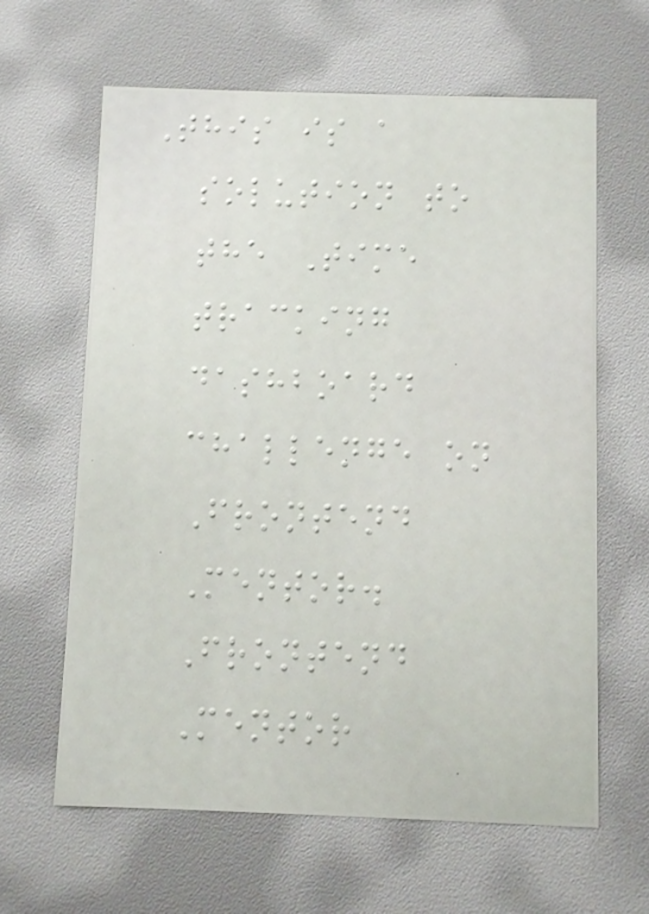This is a
solution to
the Time
tracking
dashboard
challenge on
Frontend
Mentor.
Frontend
Mentor
